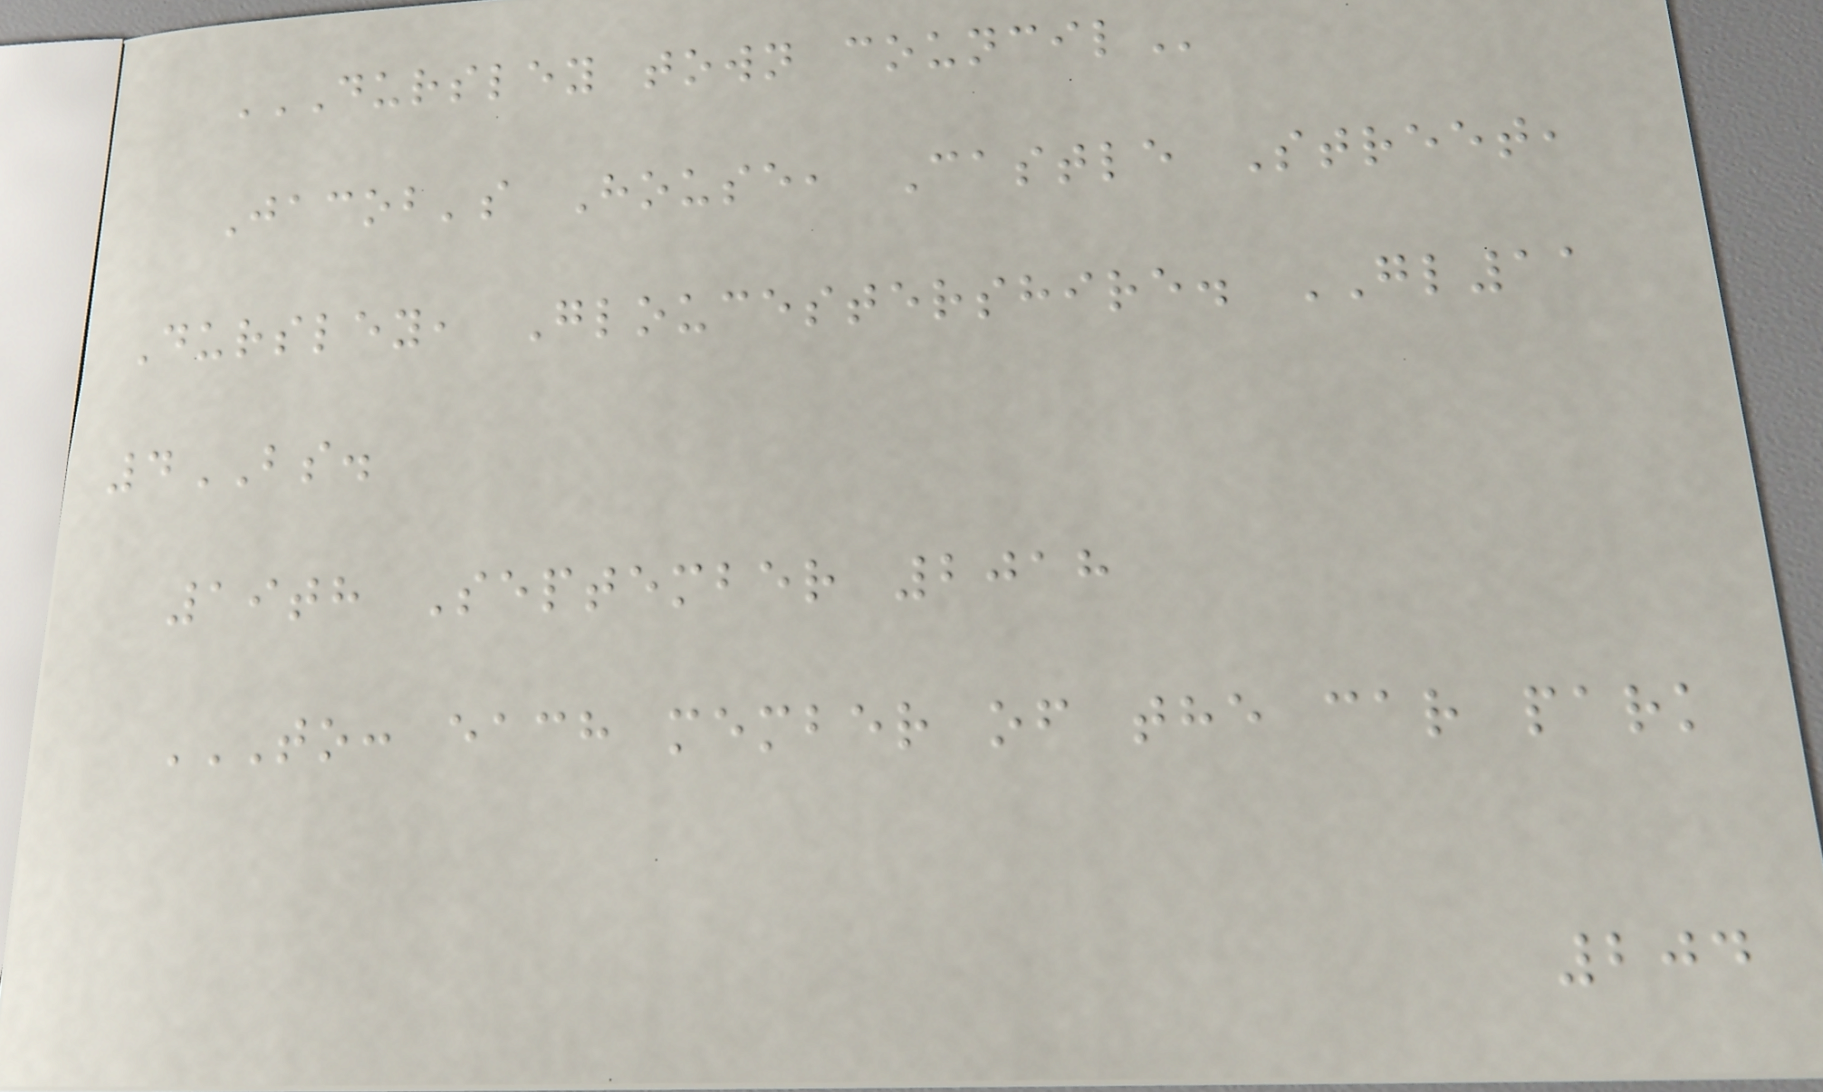DURSLEY TOWN COUNCIL
Jacob's House, Castle Street,
Dursley, Gloucestershire. GL11
4BS.
19th September 2018
TO: EACH MEMBER OF THE CAR PARK
204
